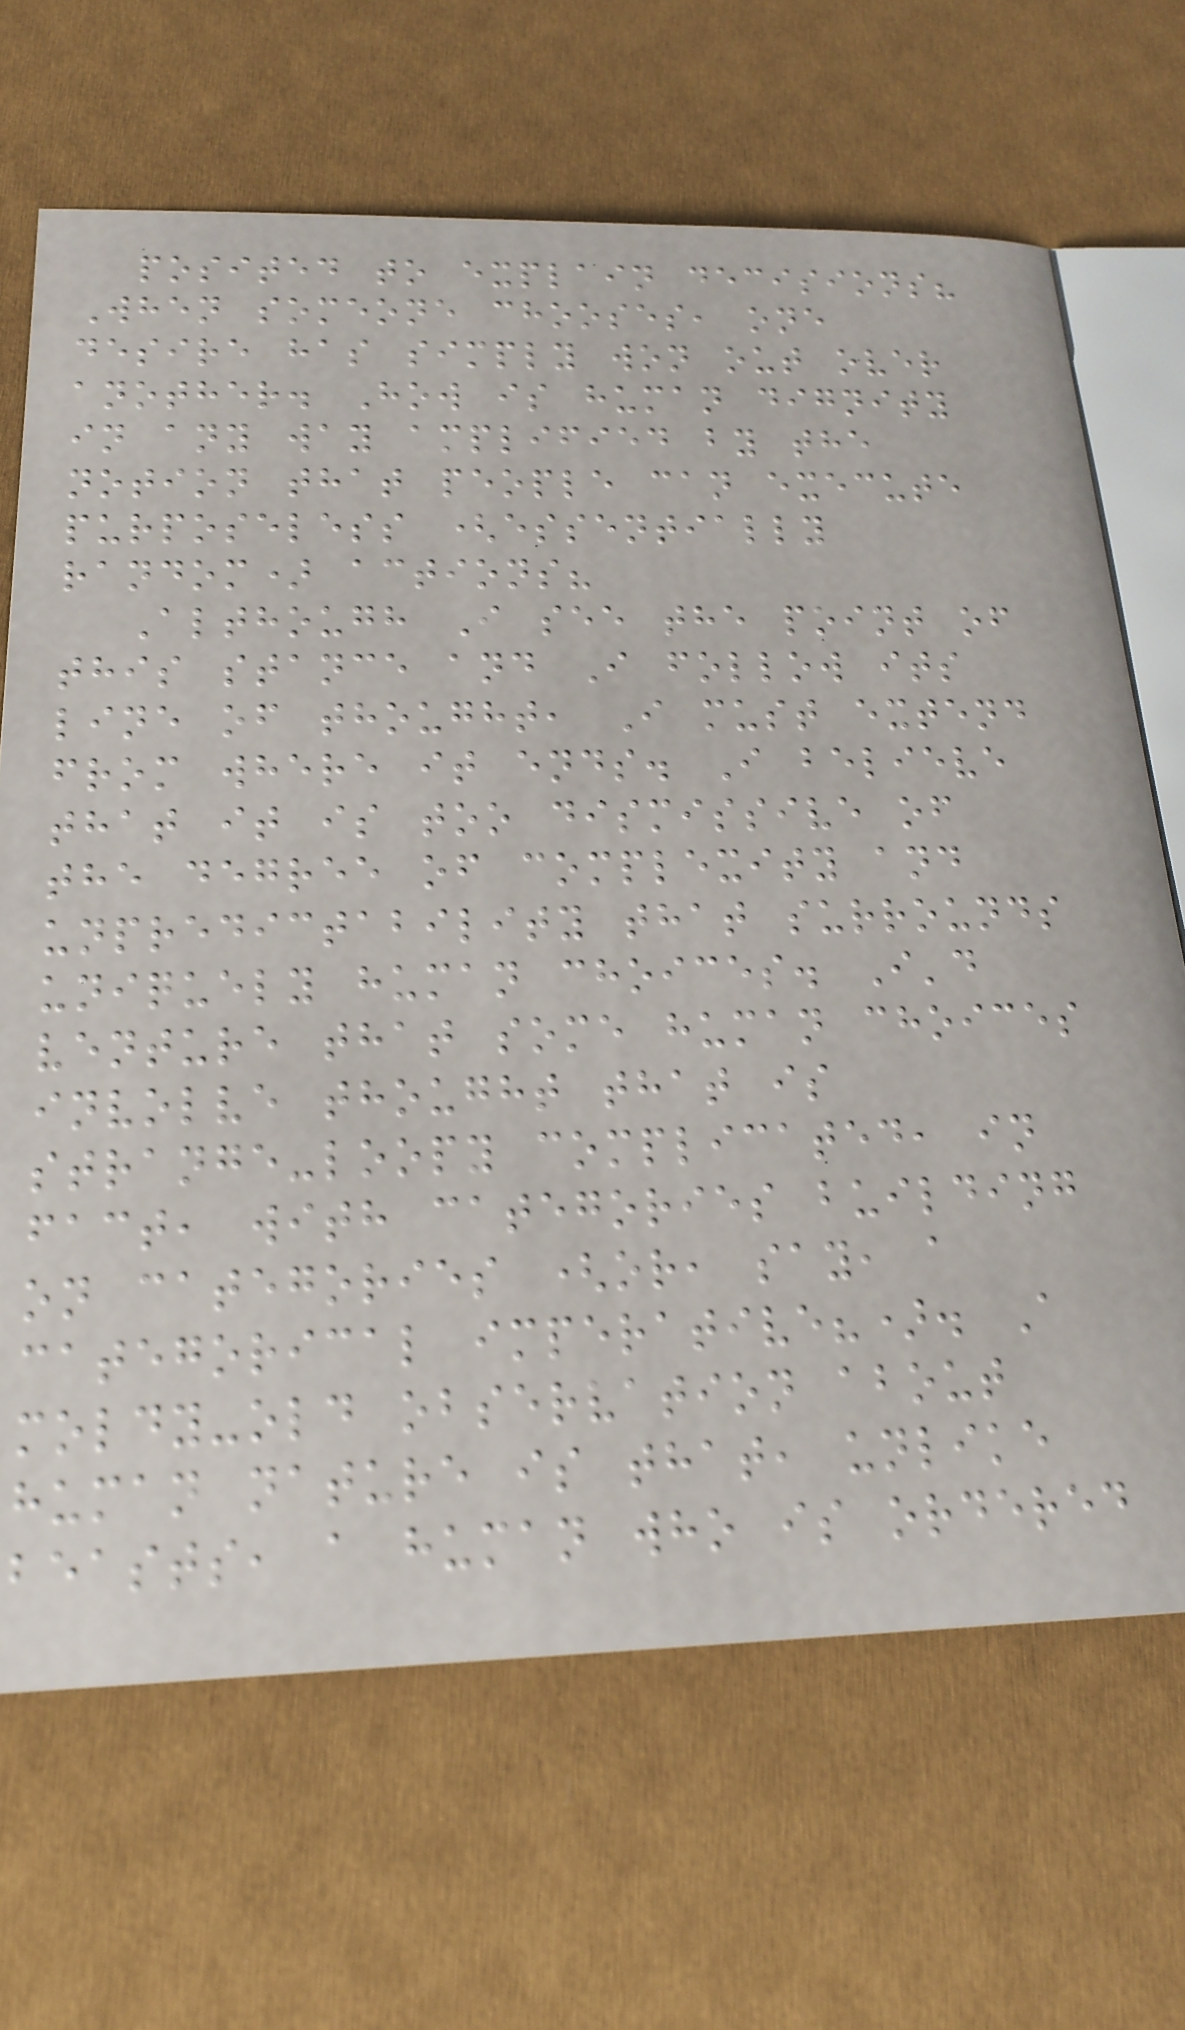posited to explain decisions?
When someone chooses, one
desire has simply won out over
another. How is human dignity
in any way amplified by the
notion that people can execute
purposeless (essentially
random) actions?
Although I see the point of
this stance and I follow its
line of thought, I must extend
from where it ends. I believe
that it is too dismissive of
the degree of complexity and
unpredictability that surrounds
uniquely human choices. I'd
venture that some human choices
involve thought that is
strange-loopy complicated, in
fact, with categories building
on categories (or, say, a
categorical imperative?). A
moldy-old observation about
human nature is that, unlike
beasts, a human who is ordered
